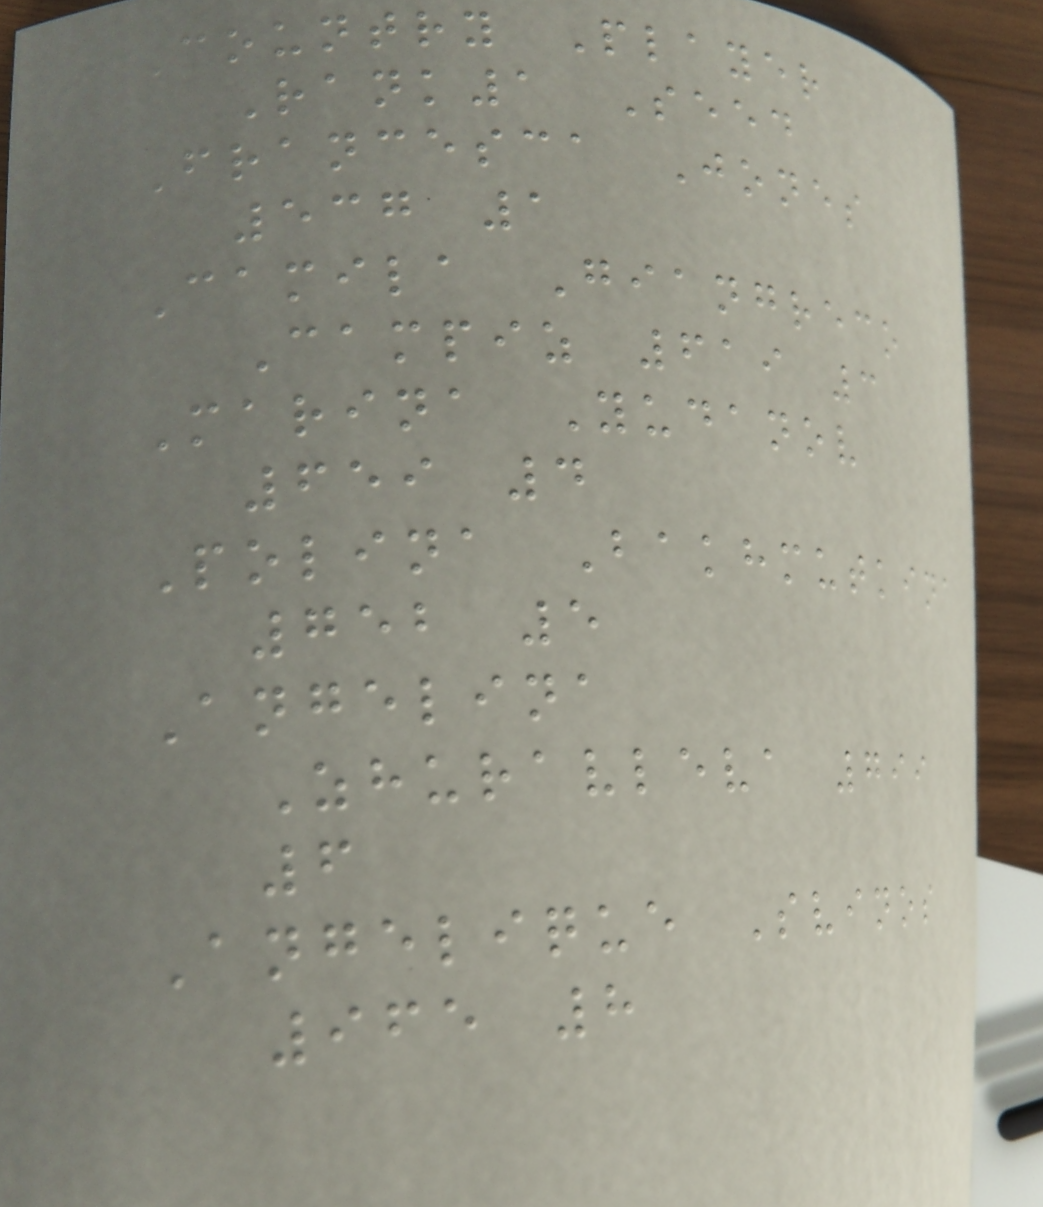Country Player
Rank1 Seed
Francesca Jones
537 1
Camila Giangreco
Campiz 619 3
Marina Yudanov
659 4
Polina Bakhmutkina
752 5
Angelina
Zhuravleva 799
6
Angelique Svinos
965 8
